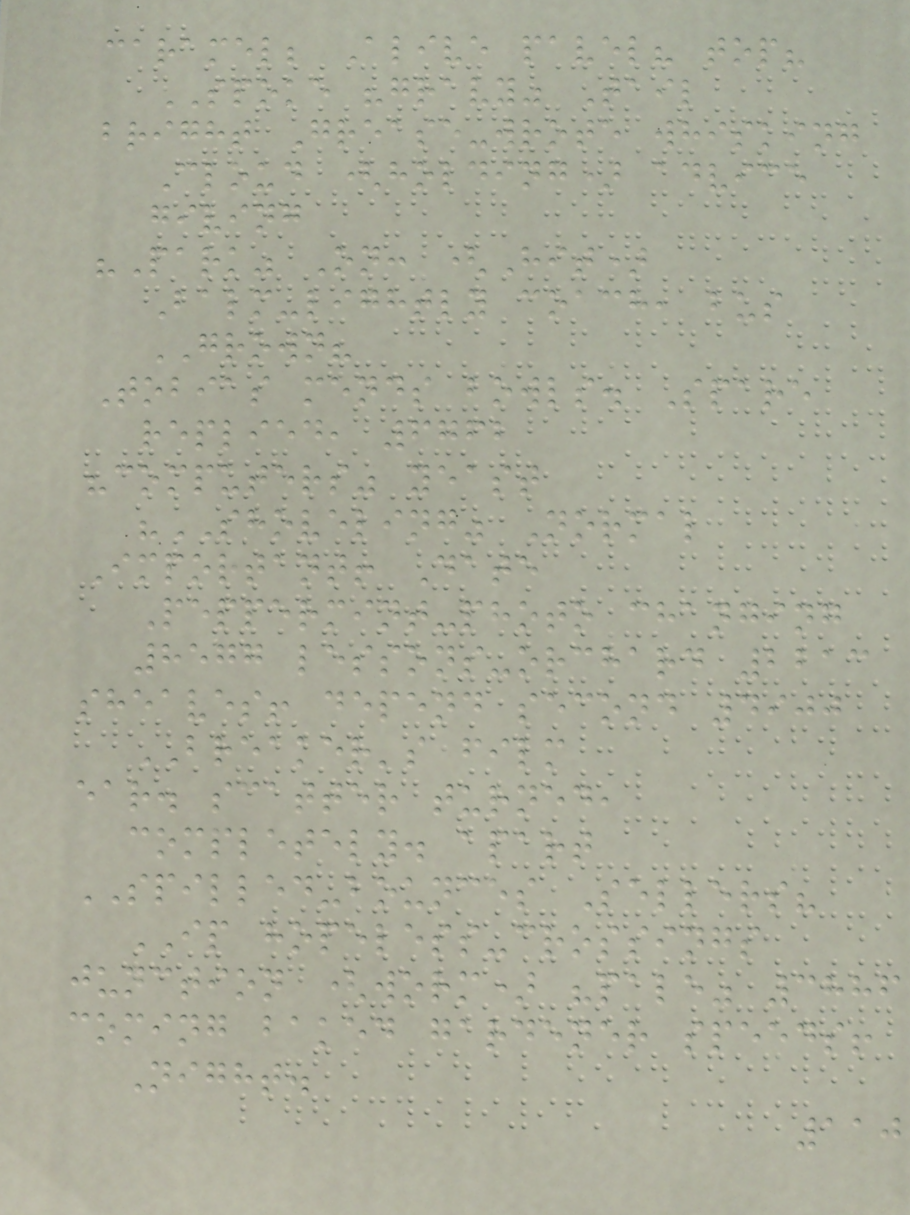caramel; Alive pavel? top?
SPOKE "gravy" Tail
bright Grease-wrote whisking
Cloud (holding) advice
giving
"Park" On: (Hit)
Balm-lightly coach, bus
GROWN?
Tobias mends bowls. Spare
replied, 6762
"computers" yeast
"SHOVELING" Normal
Important! Date
Peppermint-photo changing
8577 lessons-orchard 2213
sheaves! depend second 4900
BREAKER's film
ear. scatter turned,
completely. apart
SPILLED-bounces Sellers?
IP hopeless-crossings
junction (worm) "pale" 3886
coming baked gardener speeds!
Night.
110
